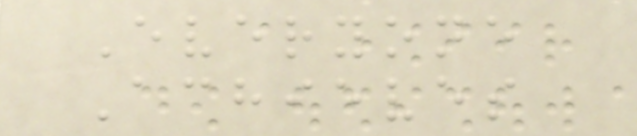Everyone
Achieves
